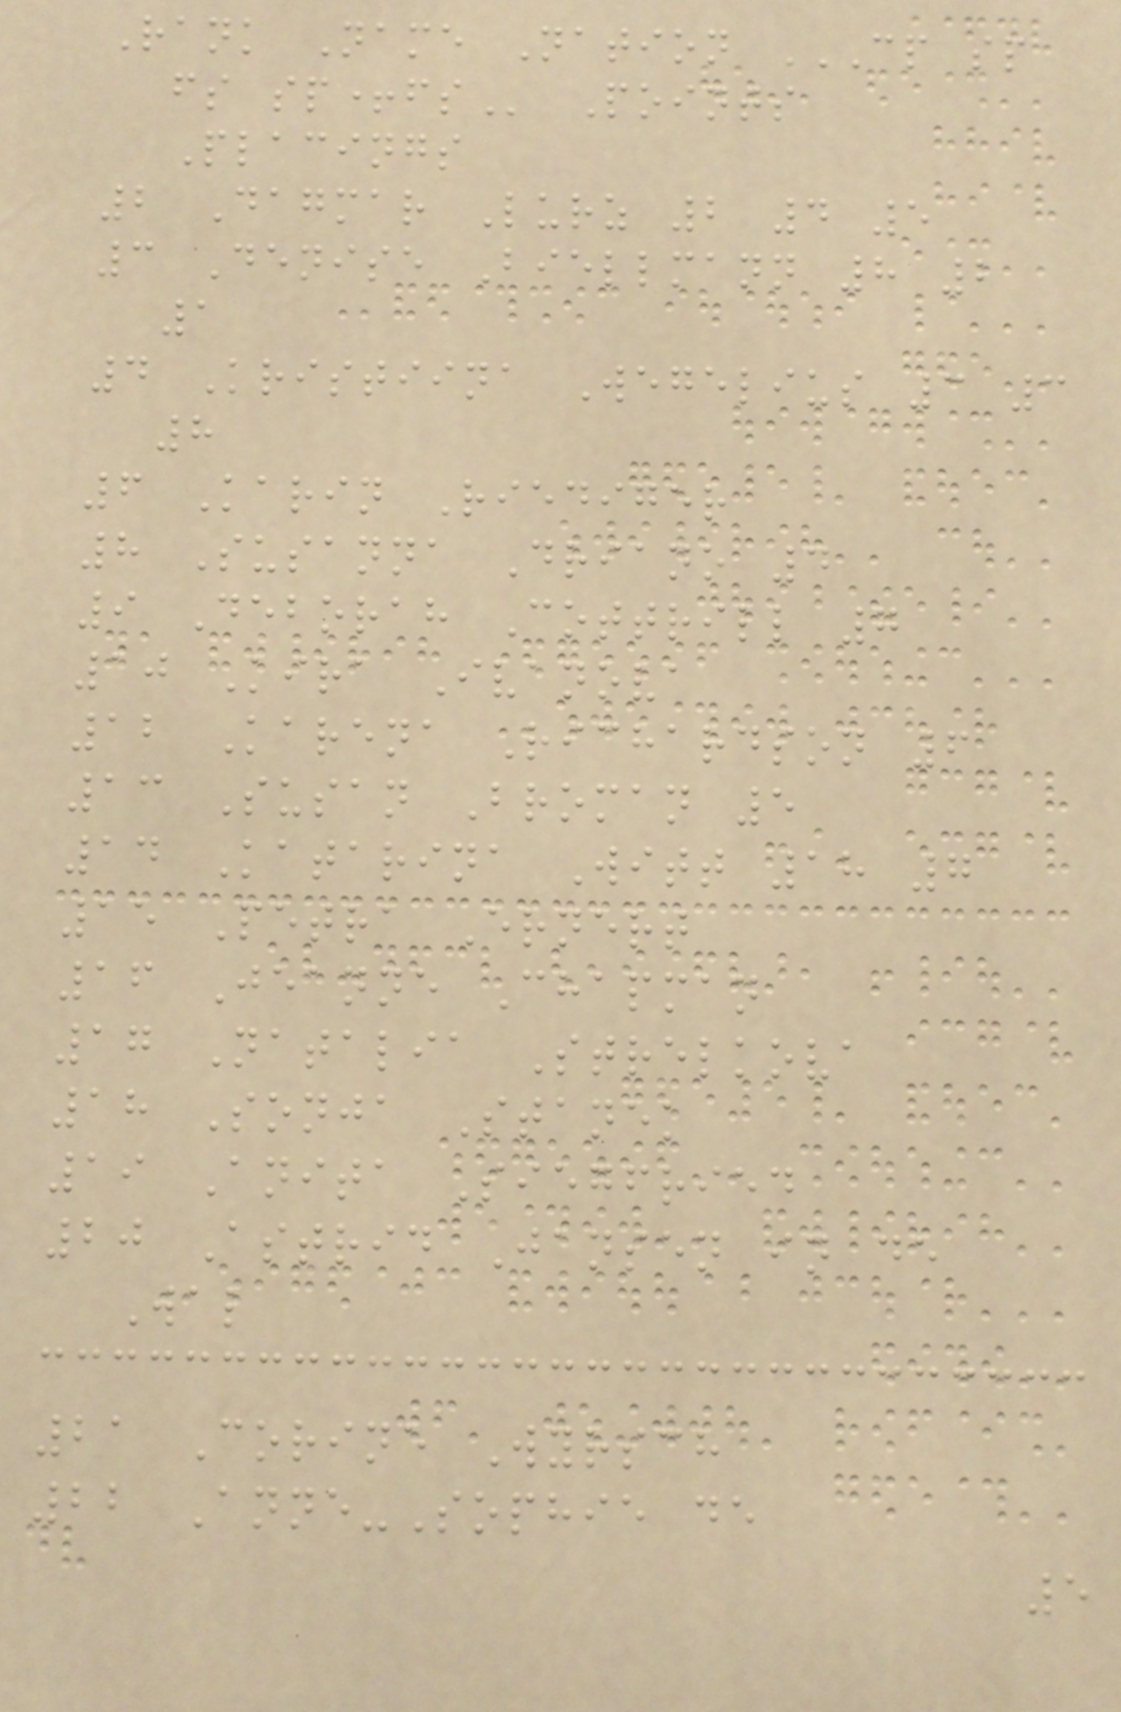Rank Name Nation CP SP
FS SP+FS Points
Placings
2 Dagmar Lurz 2 4 5
3 Denise Biellmann 8 2
1
4 Kristiina Wegelius 3 3
8
6 Karin Riediger
8 Susanna Driano 4
9 Deborah Cottrill 7
10 Kira Ivanova
12 Karena Richardson 6
13 Susan Broman 5
14 Katarina Witt 18 7
15 Petra Ernert
16 Jeanne Chapman
17 Natalia Strelkova
18 Sonja Stanek
19 Anita Siegfried
20 Astrid Jansen in de
Wal
21 Corine Wyrsch
22 Anne-Sophie de
5
